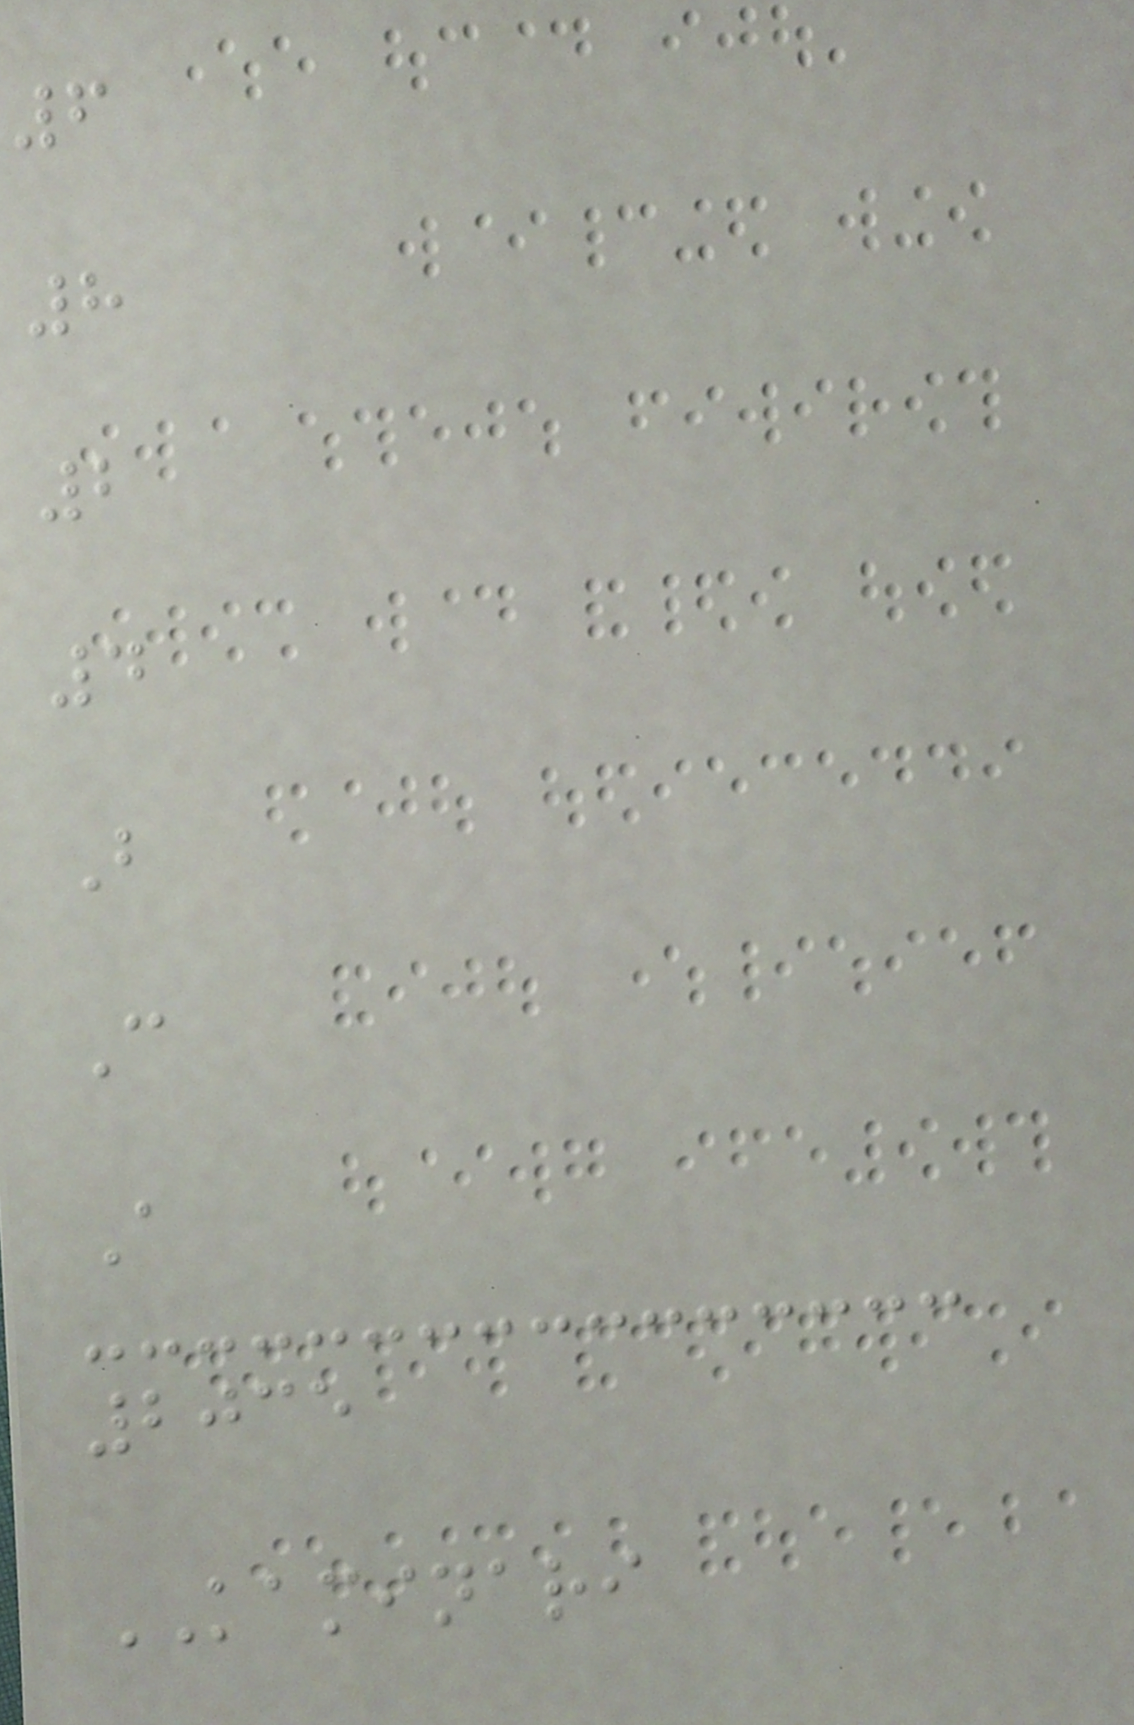6
8
2
4
B
C
A
2035
KAMINARI
